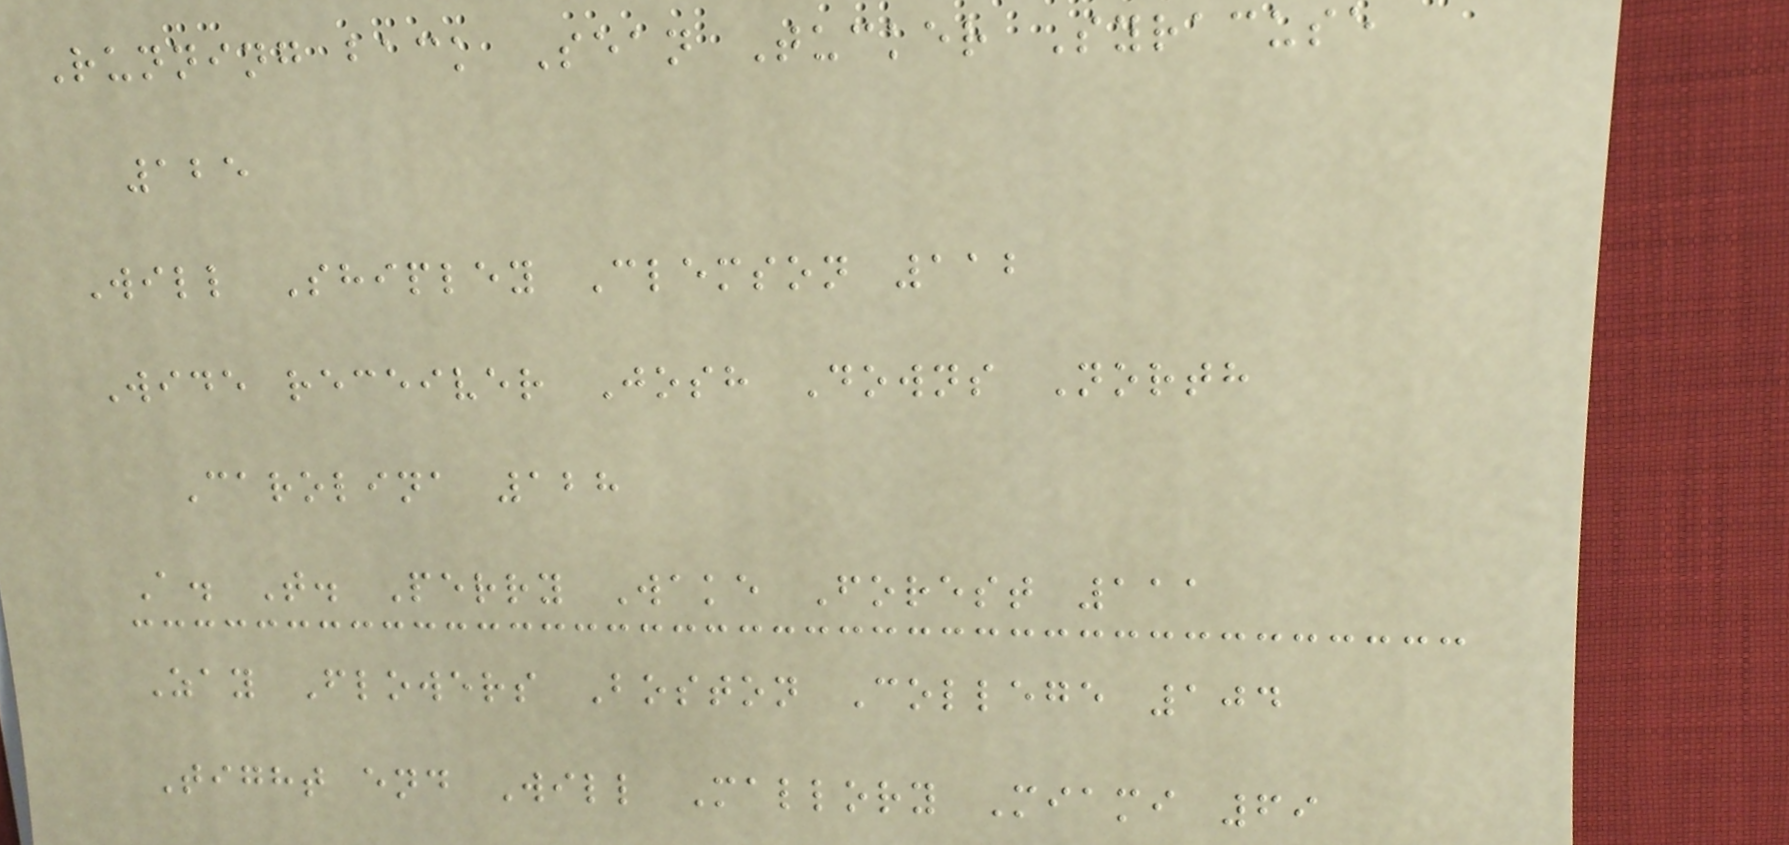Running back Sean Tucker Syracuse
125
Will Shipley Clemson 112
Wide receiver Josh Downs North
Carolina 128
A. T. Perry Wake Forest 111
Zay Flowers Boston College 104
Tight end Will Mallory Miami 69
